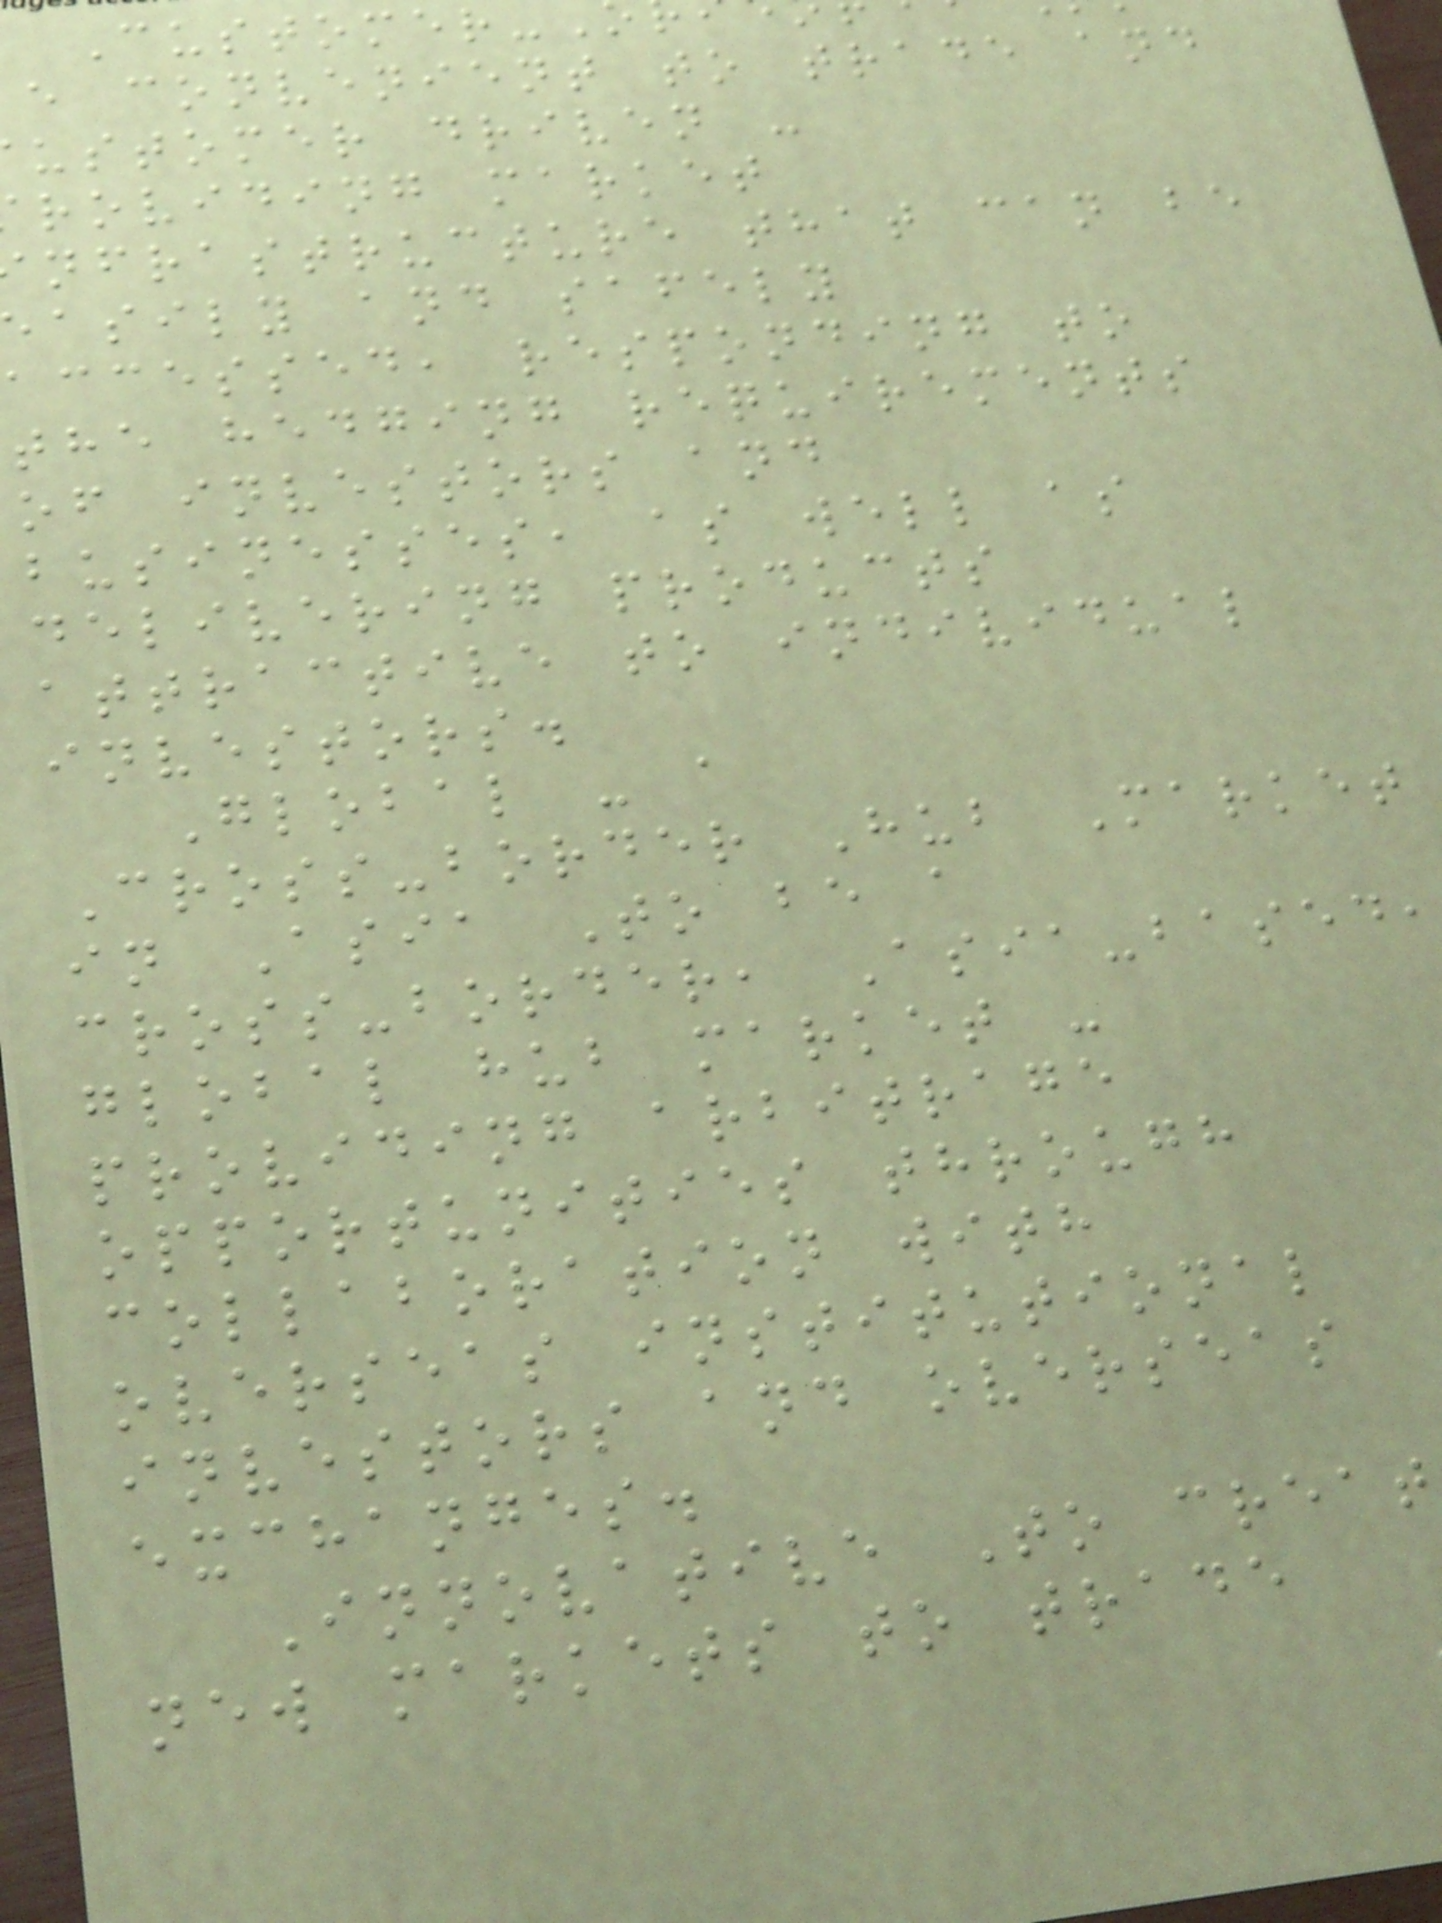Customer-
e convenient to trade and
ustomer driven -
roviding market
nfrastructure that can be
asily and safely
accessed, responding to
the hedging requirements
of investors and
businesses, as well as
delivering products
attractive to individual
investors.
Global - a
Cross-border Hub Market
in Asia To be a
cross-border, Asia-based,
global hub market -
providing arbitrage
opportunities through
collaboration with
overseas institutional
investors and overseas
exchanges.
Innovative To creat
new markets to trade
